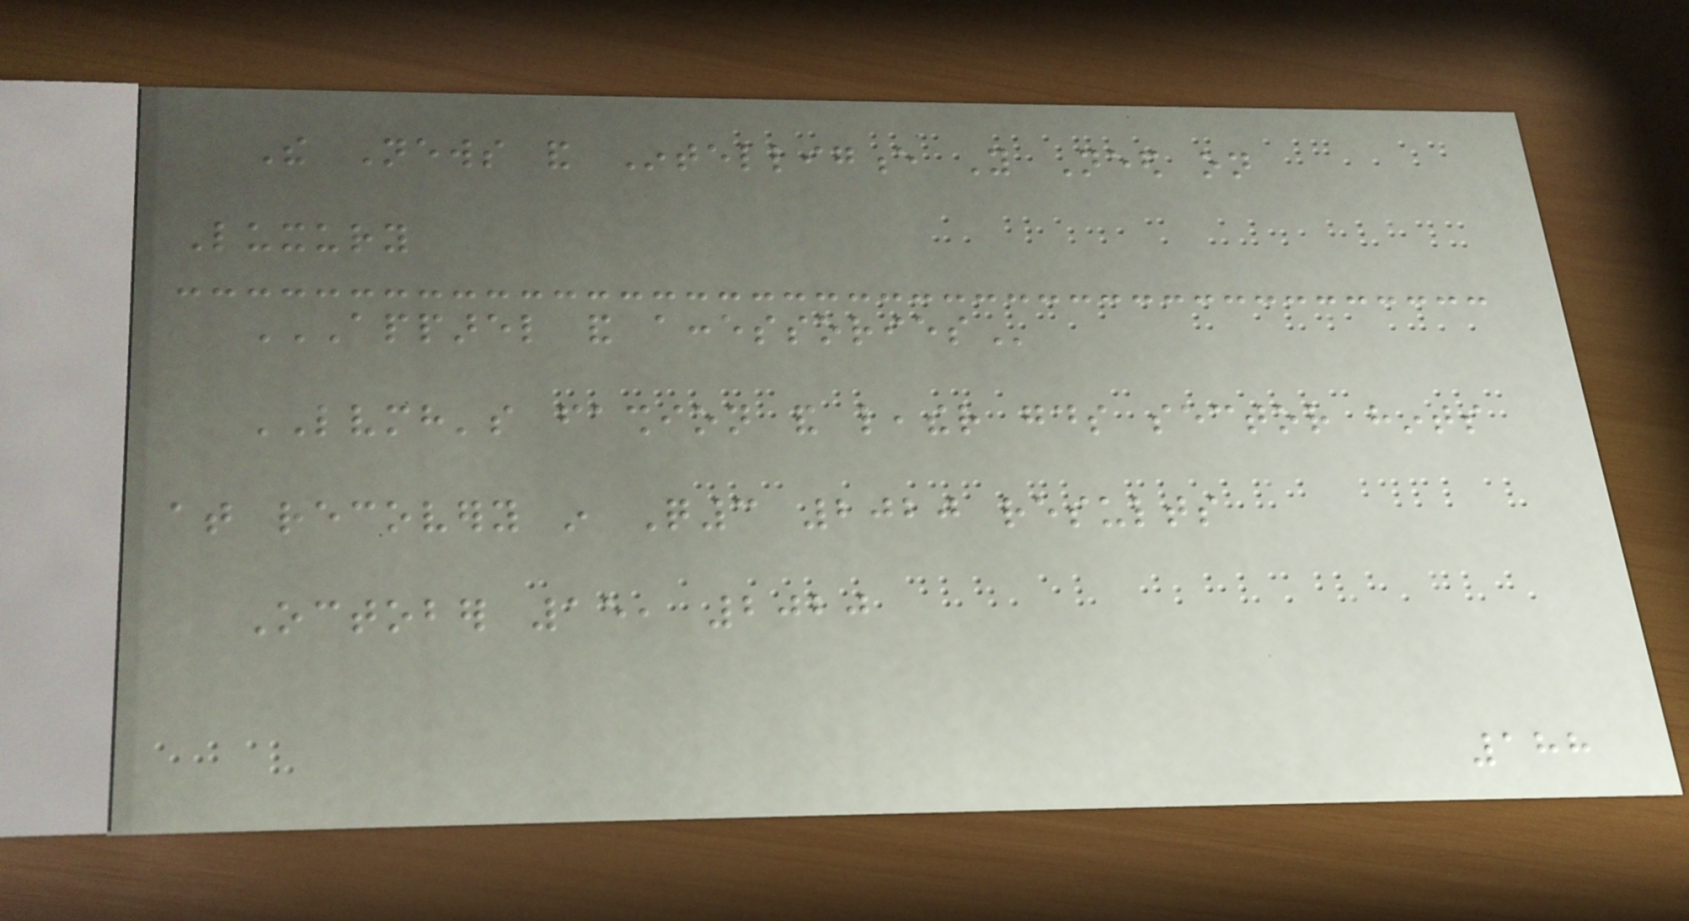The News and Intelligence You Need on
Luxury
APPAREL AND ACCESSORIES
LVMH's fashion and leather goods sector hints
at recovery in Q3 2020 results
October 15, 2020
188
